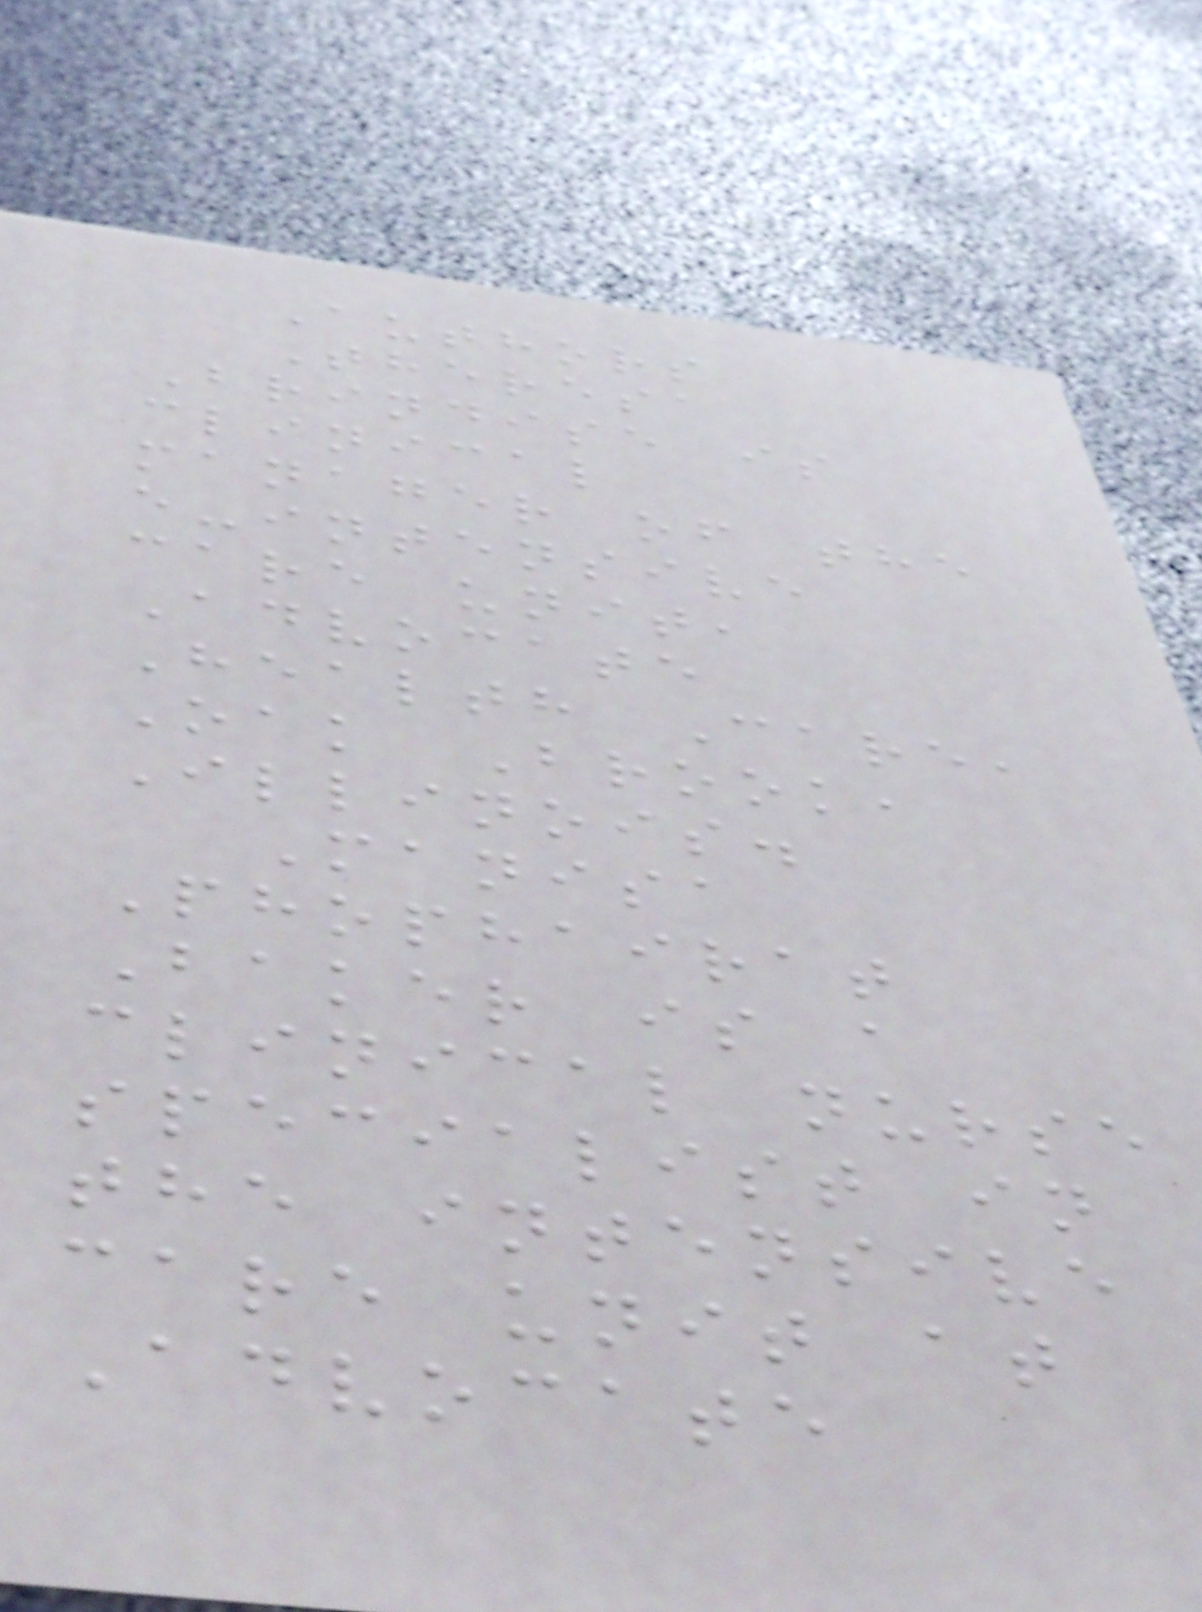Authors
Theresa
Brindise is
clinical
manager of the
e-intensive
care unit,
Advocate
Health Care,
Oak Brook,
Illinois.
Manisa
Phophairat
Baker is a
clinical nurse
specialist in
the intensive
care unit at
Advocate
